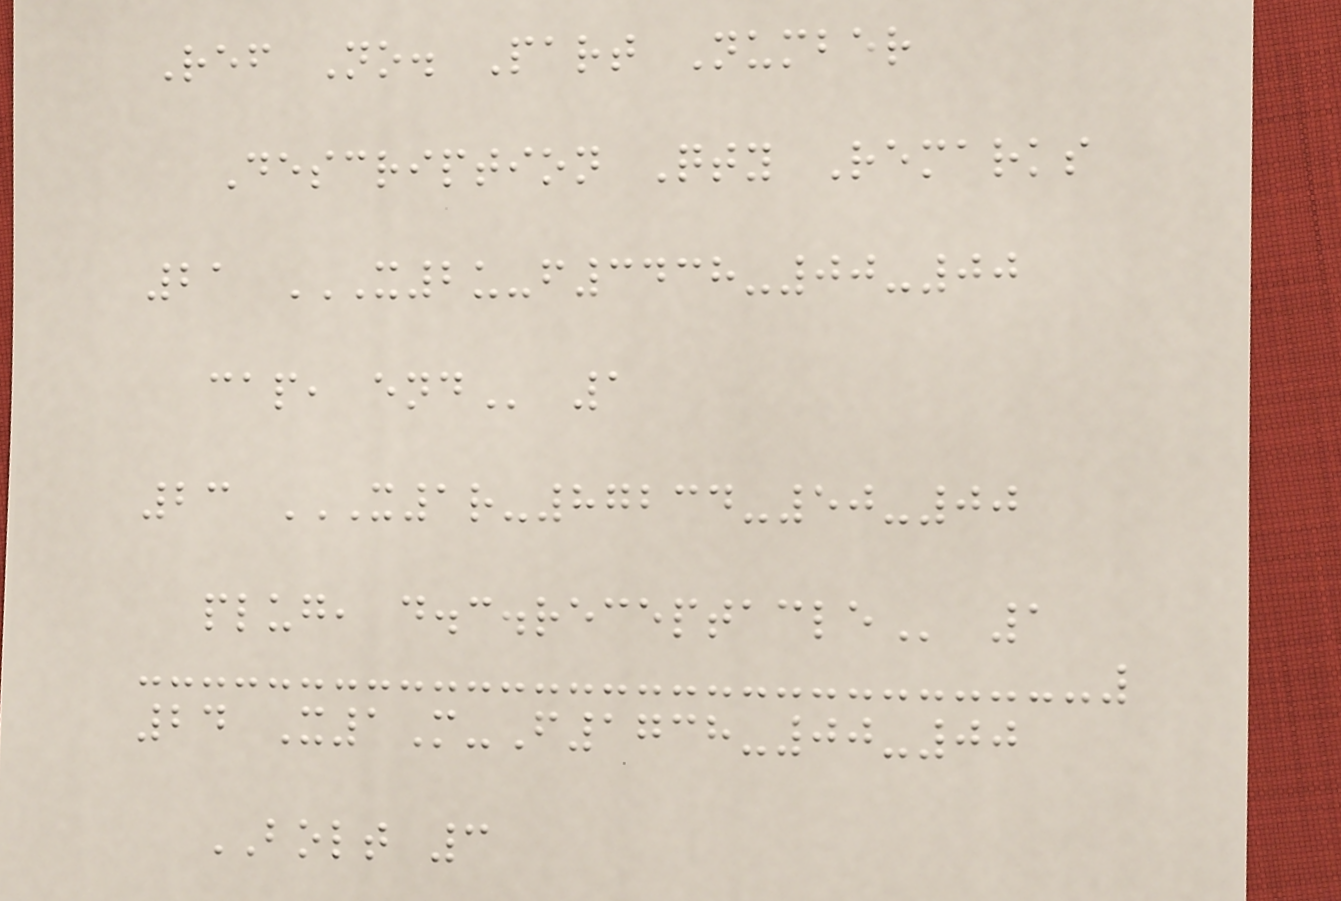Ref No. Part Number
Description Qty Remarks
21 X2U-F3438-00-00
CAP, END 1
23 X1R-87234-50-00
PLUG, D.C.RECEPTACLE 1
24 X1M-F1738-00-00
BOLT 3
